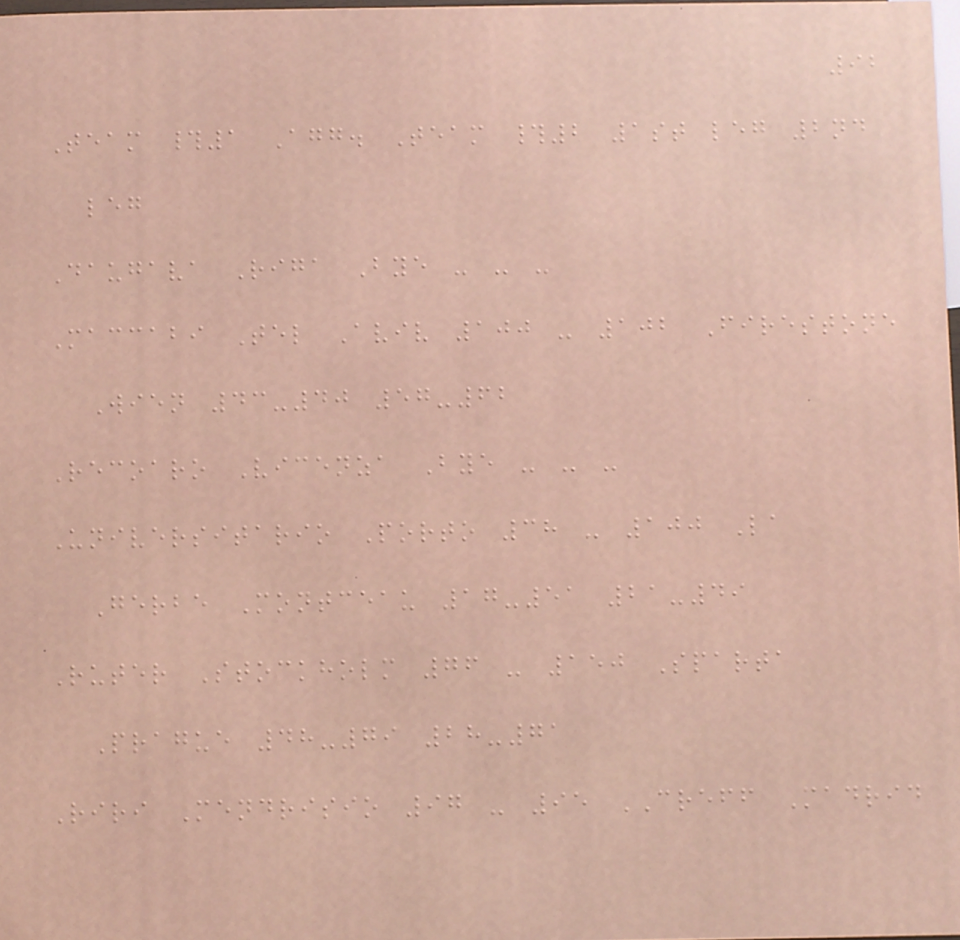92
Team #1 Agg. Team #2 1st leg 2nd
leg
Daugava Riga Bye - - -
Maccabi Tel Aviv 100 - 102 Firestone
Wien 43-40 57-62
Recoaro Vicenza Bye - - -
Universitario Porto 38 - 100 La
Gerbe Montceau 17-51 21-49
Ruter Stockholm 76 - 150 Sparta
Prague 48-79 28-71
Riri Mendrisio 97 - 95 CREFF Madrid
